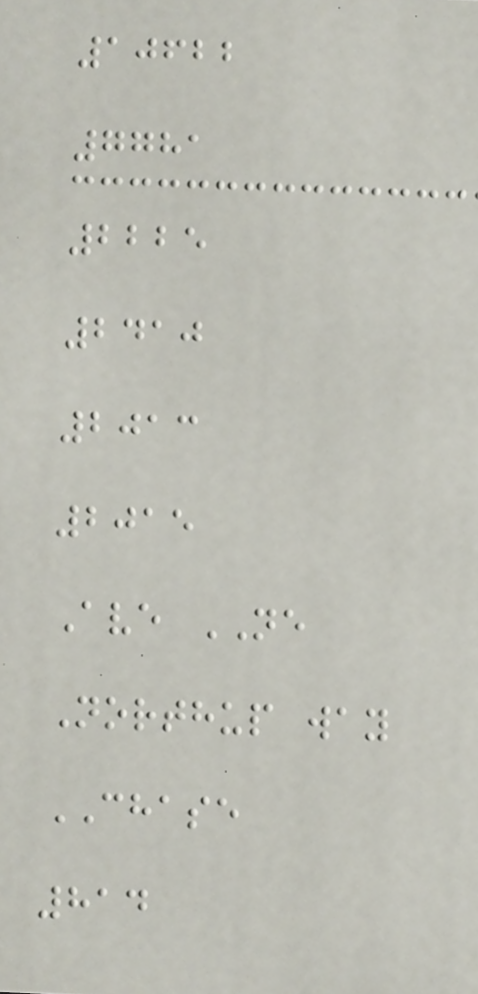10622
7781
2225
2410
2013
2015
Ave NE
Northup way
CHASE
814
